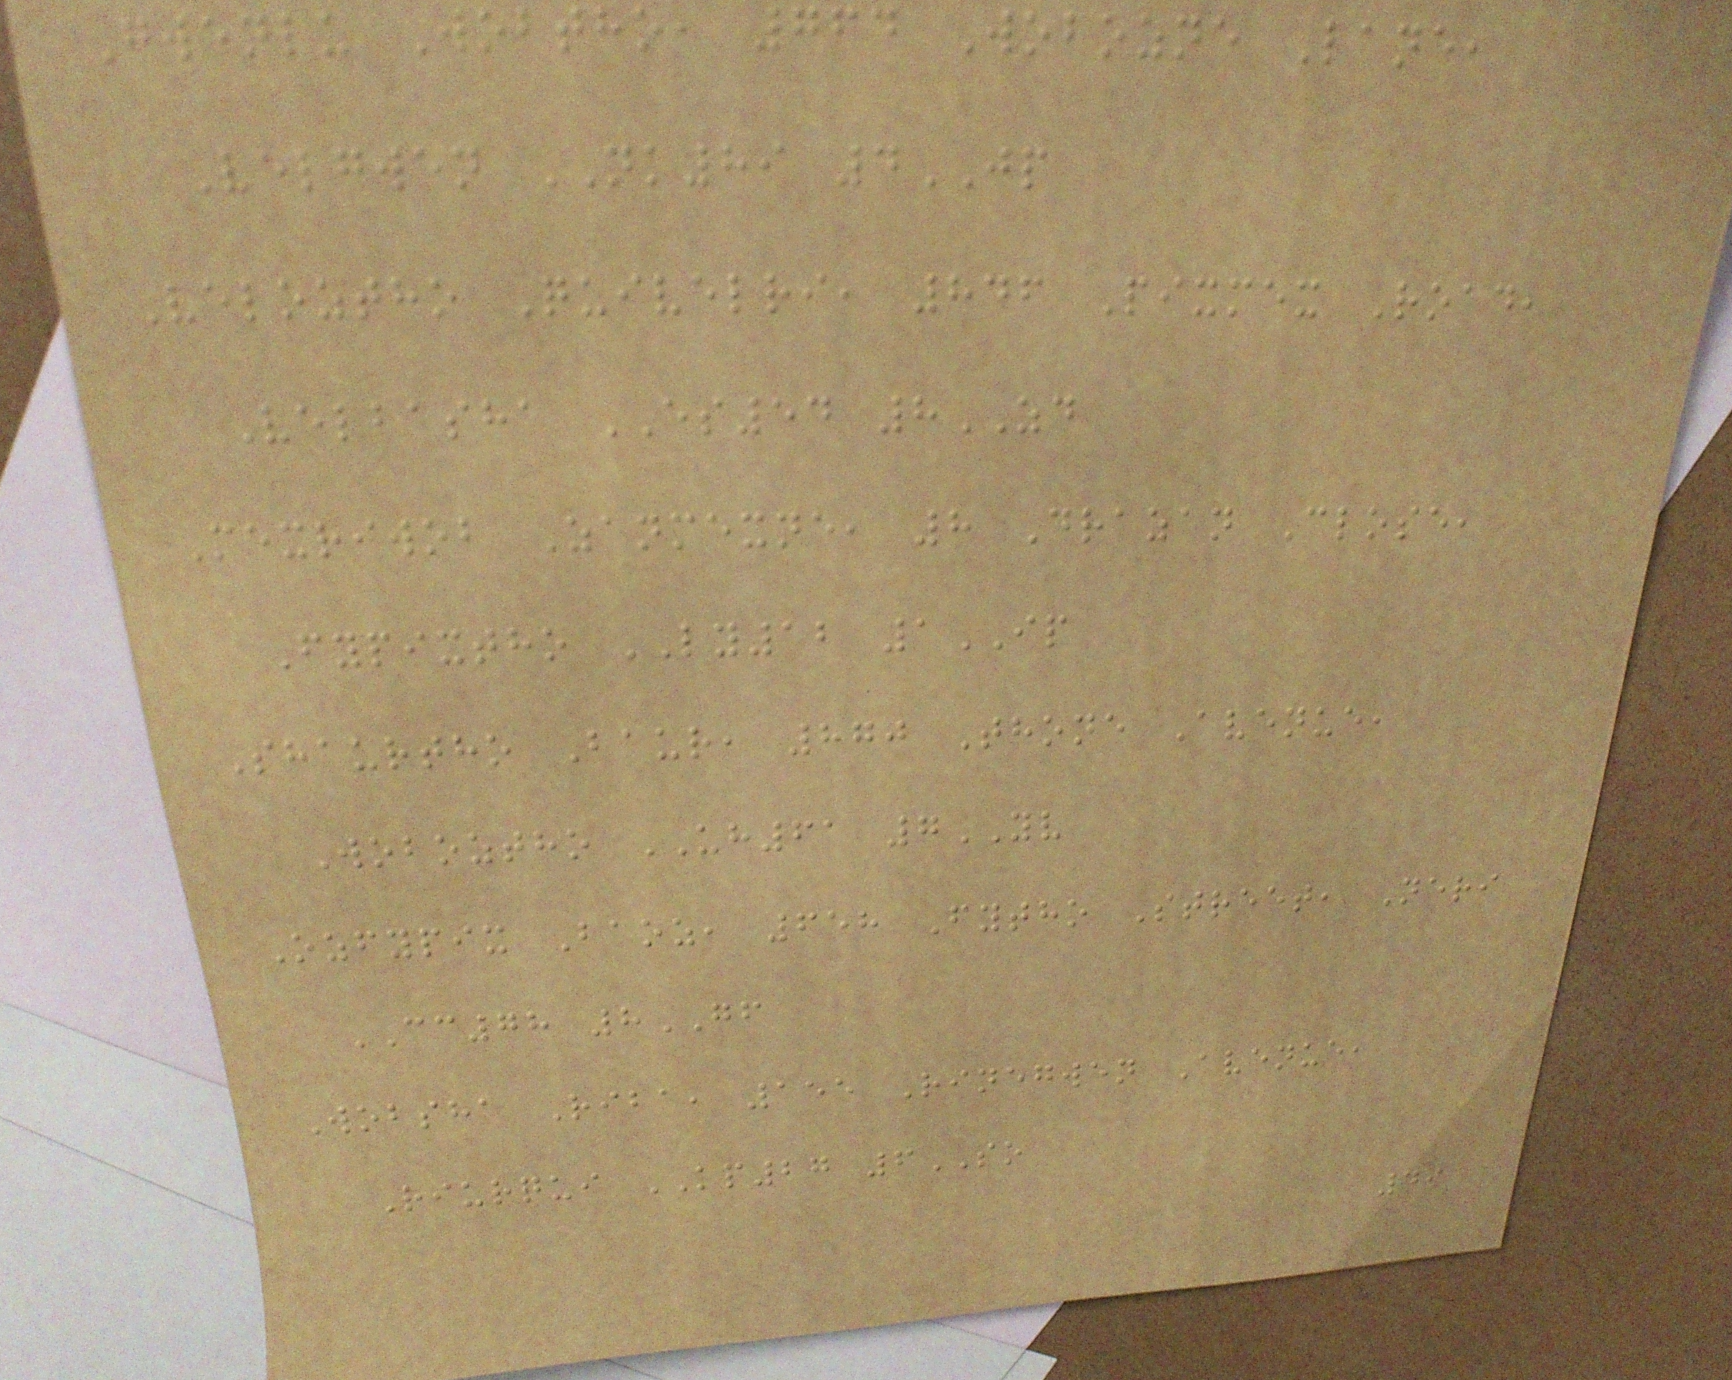Gwenlu Wobtho, 764 Wobozne Lane,
Velgwen NK89 4JP
Veloztho Quivelri, 846 Pixmex Road,
Velbasha ES54 8ZD
Mexriwob Zanmexne, 8 Drazan Close,
Fypixtho LY12 1IP
Shaurtho Baur, 870 Thone Avenue,
Woboztho UH61 7YV
Ozfypix Baoz, 658 Fytho Street, Neri
CC78 8GF
Wobsha Riba, 155 Rinegwen Avenue,
Riurqui KP27 6SO
49
